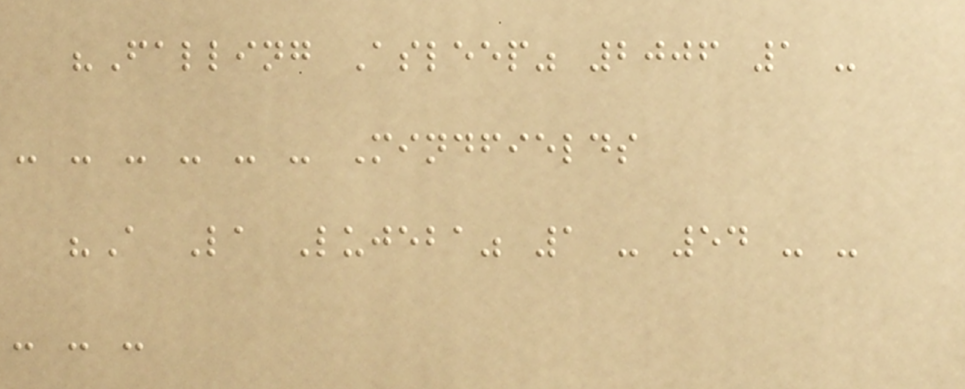"Falling Asleep" 2006 1 -
- - - - - - Mindfields
"A La Lujeba" 1 - 54 - -
- - -
